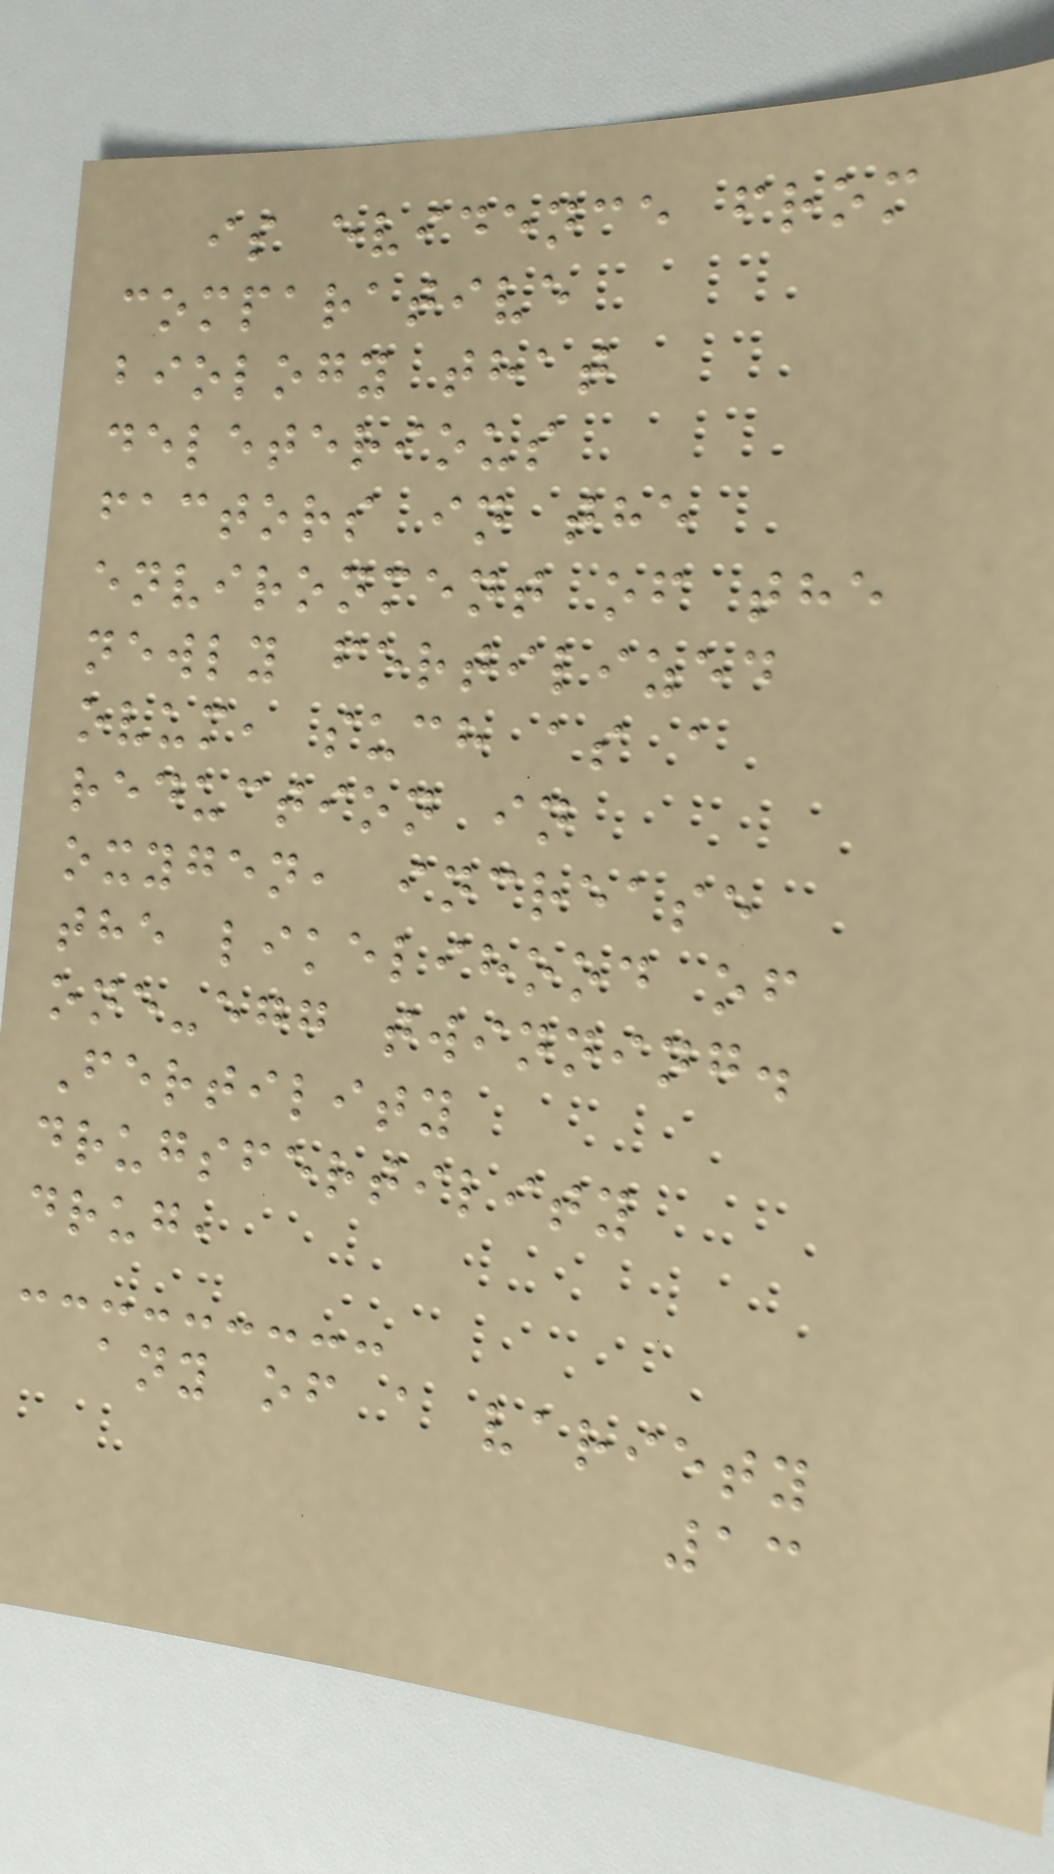is evidence from
comparative
biology that
deleterious
factors in the
environment of the
newly fertilized
ovum, such as a
reduction in
oxygen, increase
the likelihood of
one-egg twinning.
Fertility
drugsfertility
drug,
any of a variety
13
